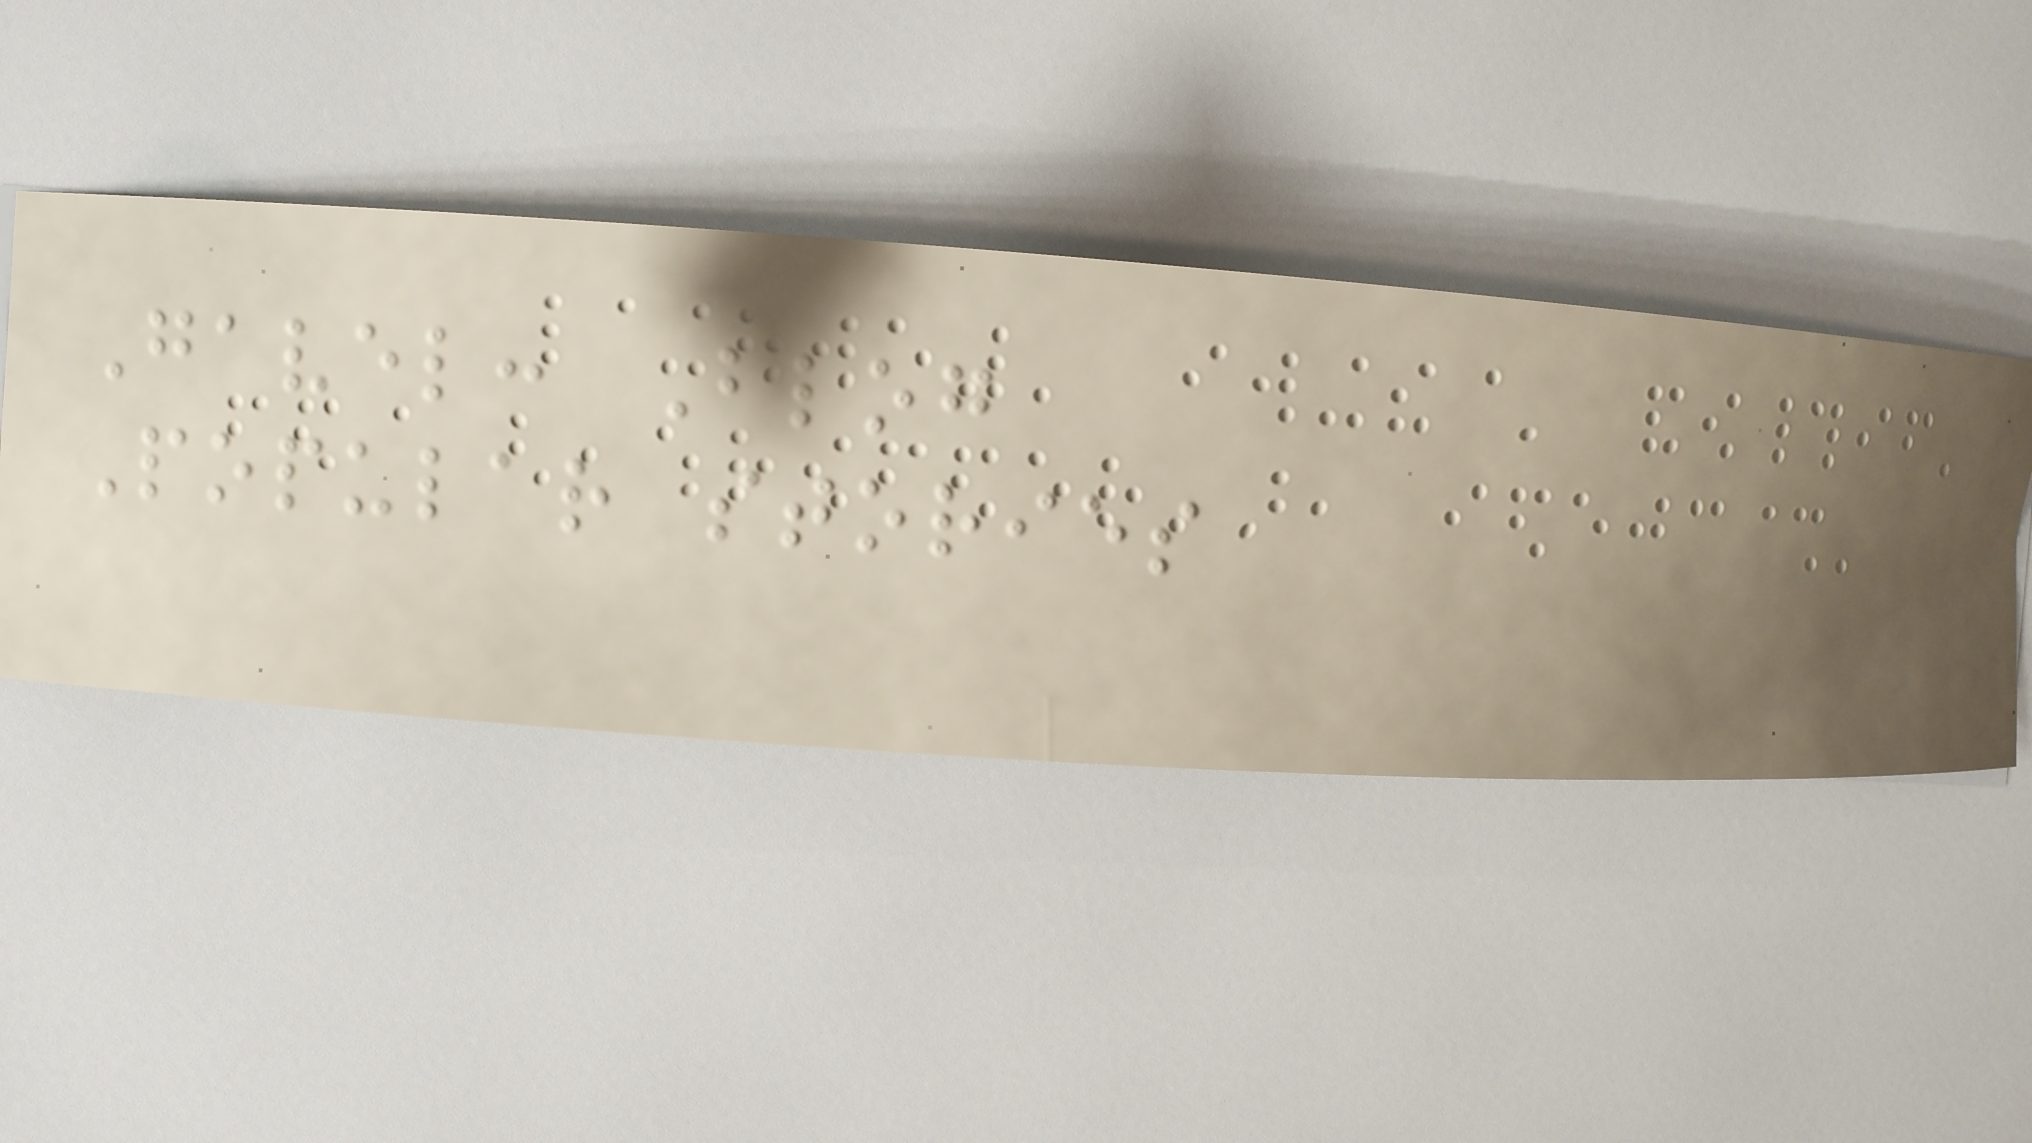Gavel: Blog
Popular stories
